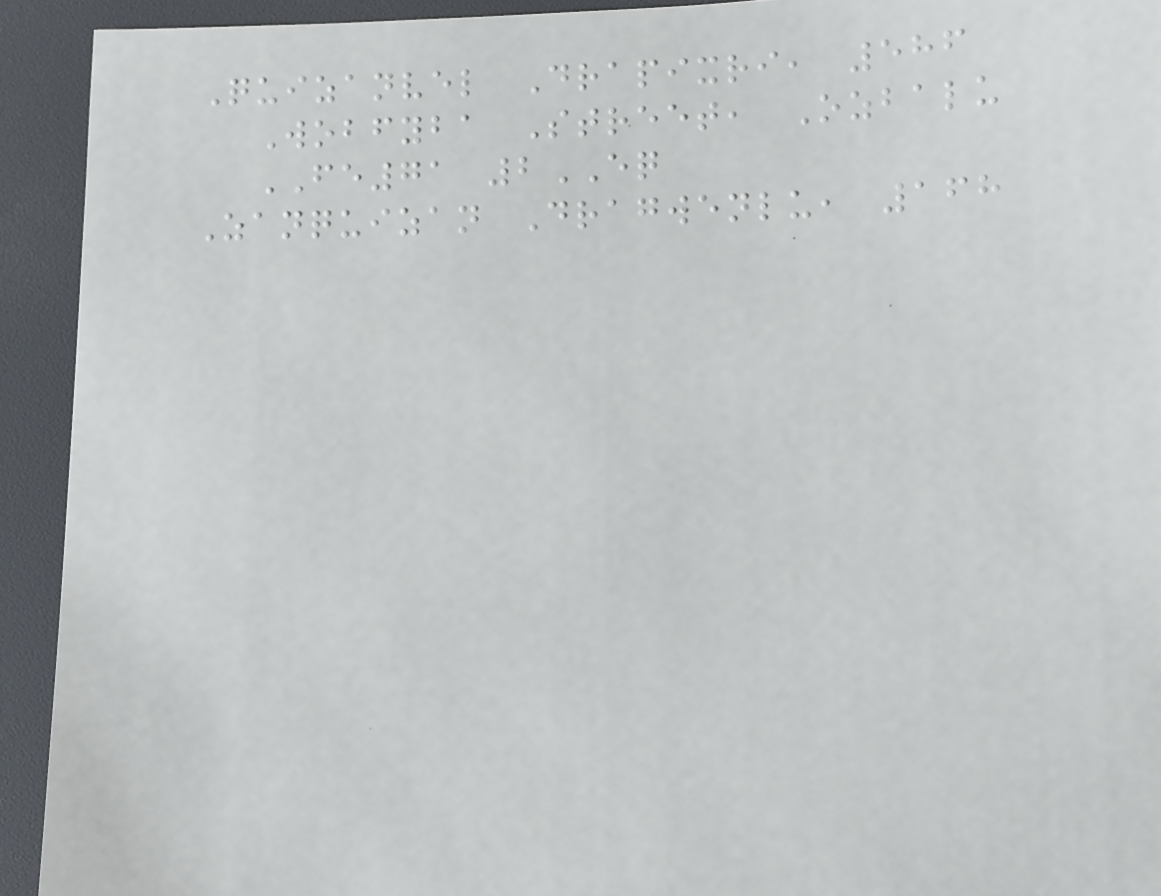Quizanvel Drapixri, 586
Wobfyba Street, Ozbalu
FE71 2EQ
Zanquizan Dragwenlu, 168
